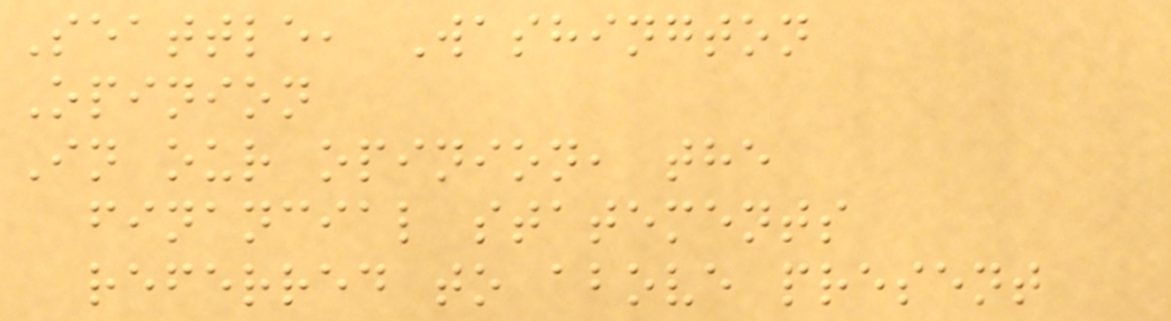Seattle, Washington
Opinion
In our opinion, the
financial statements
referred to above present
